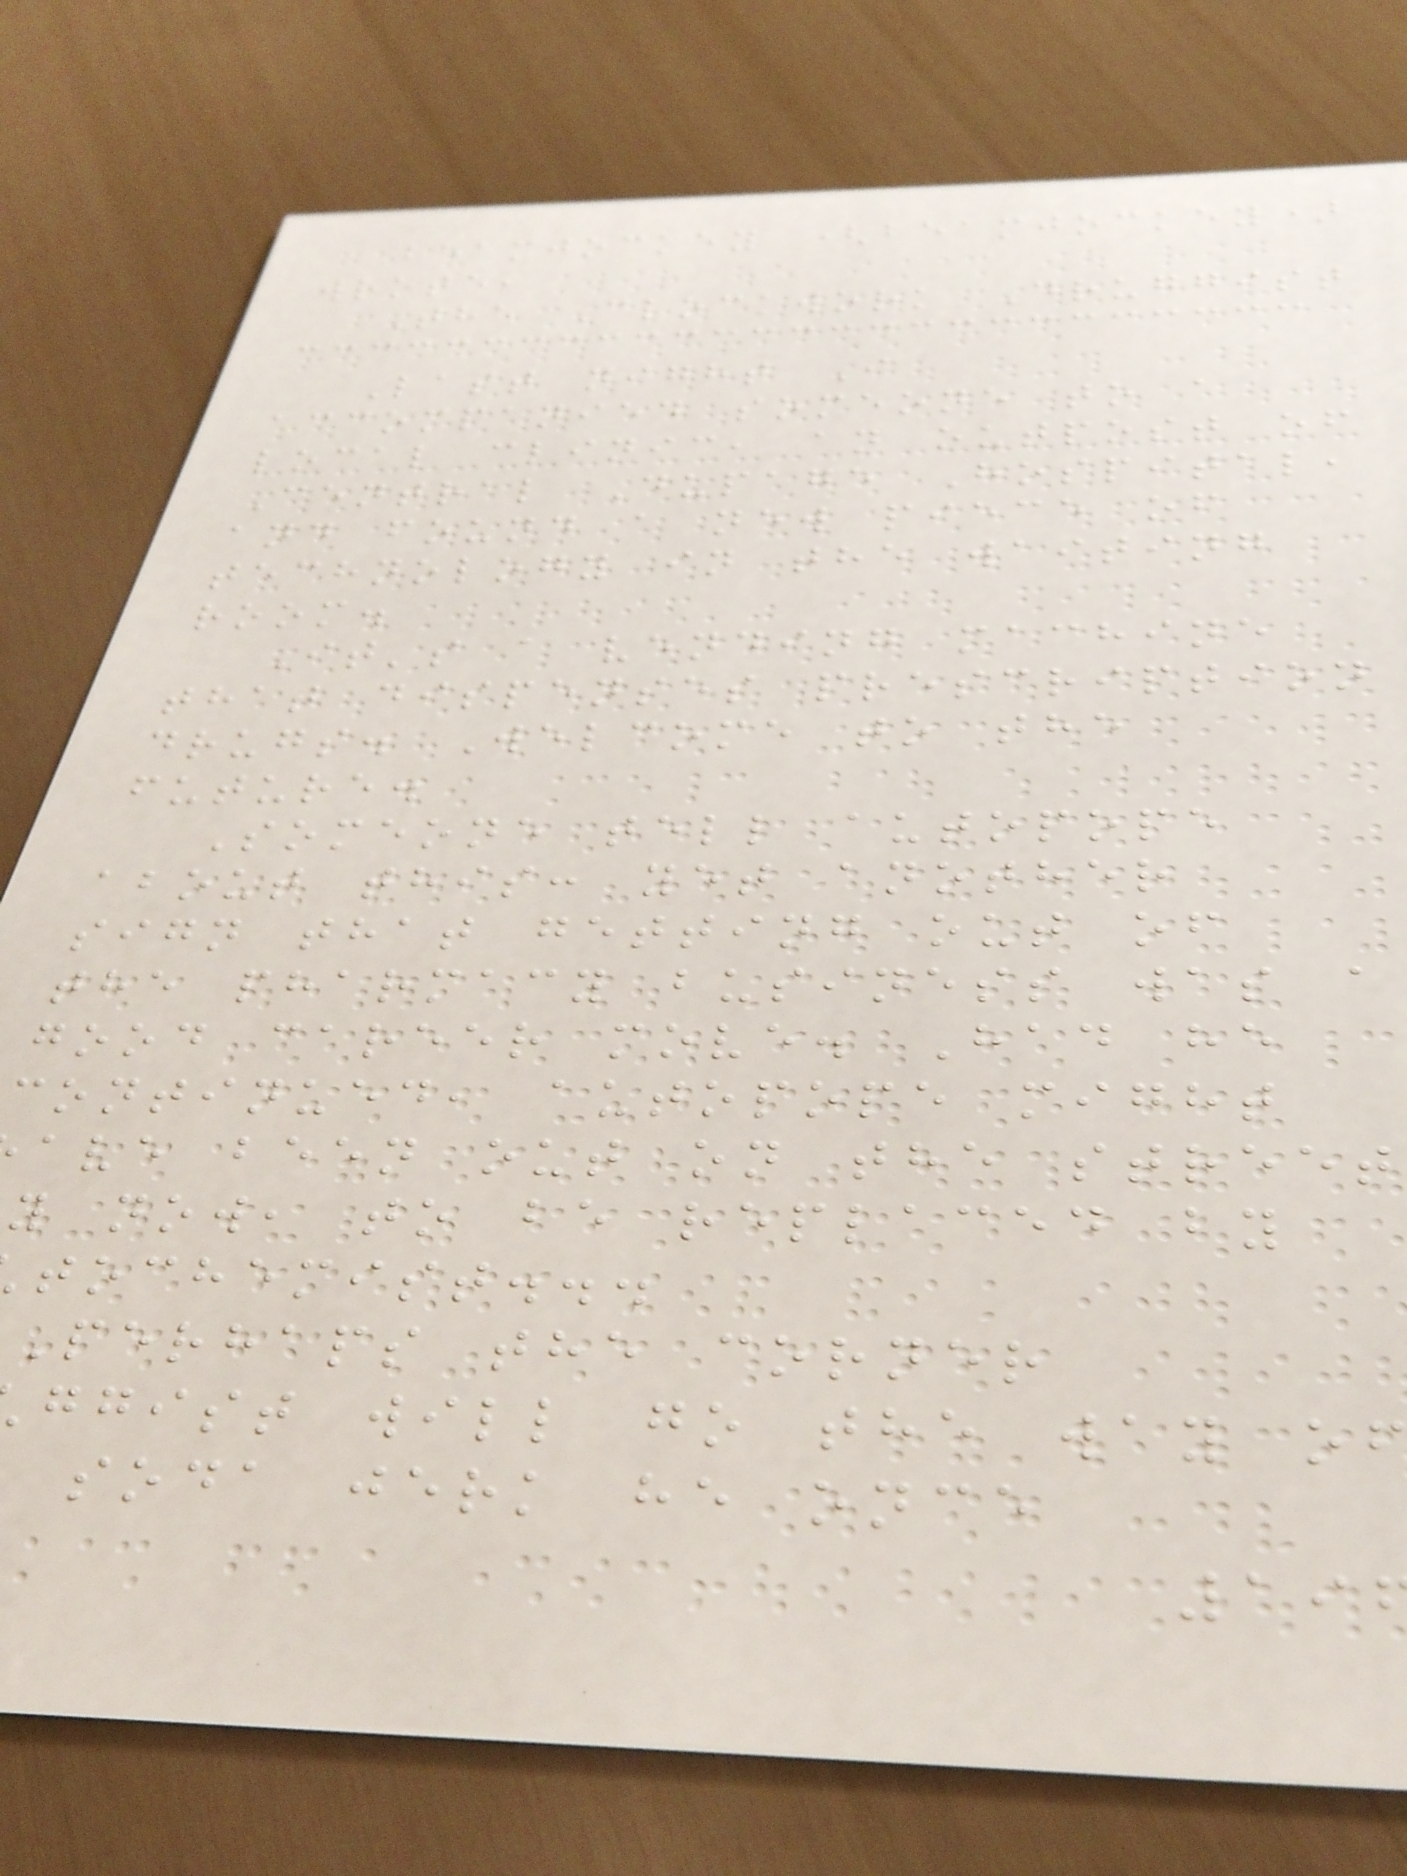beamjockey (beamjockey)
wrote,
The Clockwork Druggist
Last night I
accompanied someone to a
local clinic, an outpost of
Central Dupage Hospital,
and found a new piece of
technology in the waiting
room.
It's a vending machine
that dispenses prescription
drugs. Welcome to the
future.
Someone tell autopope
about this: yet another
sign that getting out of
the pharmacy business was a
good career move. Had he
continued, autopope might
ave been out on the street
y now, to be replaced by
tochemist...
Perhaps the corner
ggist will go the way o
soda jerk he once
